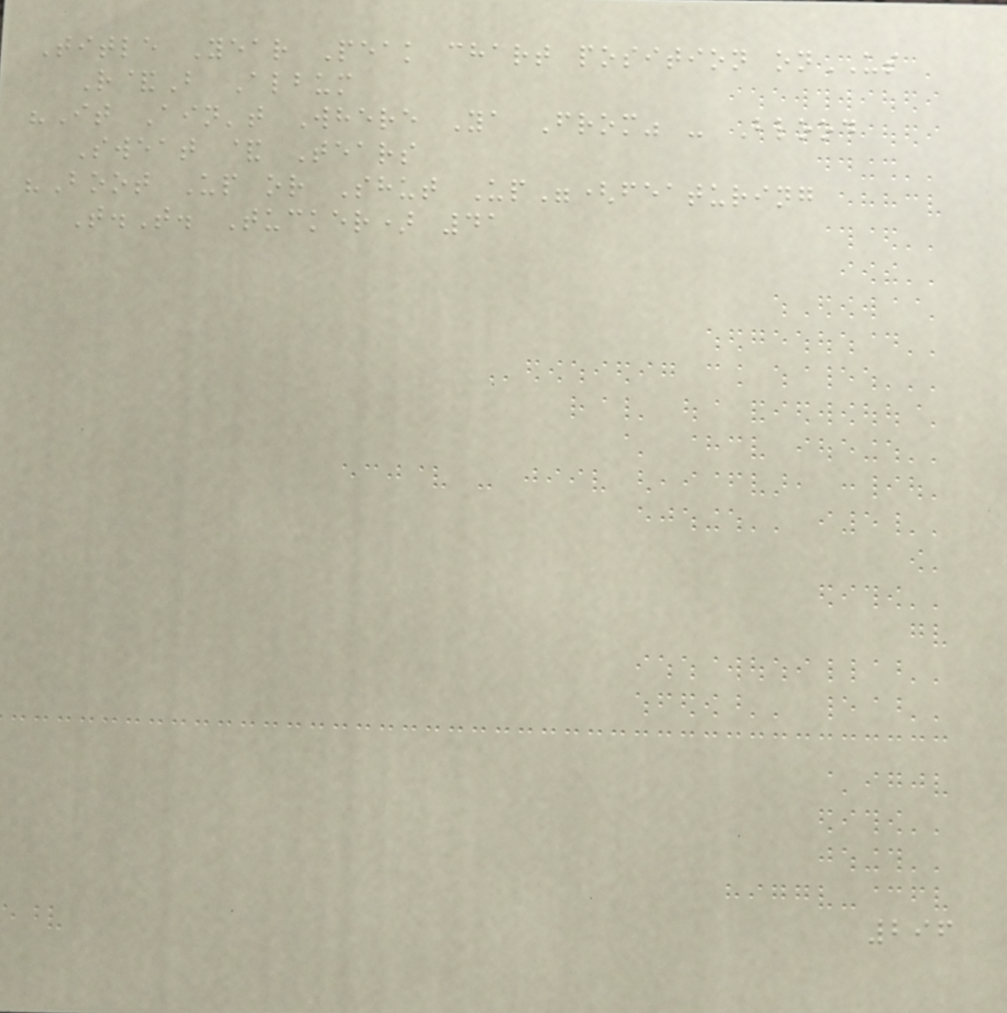Title Year Peak chart position onUS
R&B Album
"It Ain't Where Ya From" - Blood
Sweat & Tears
"Boot Up or Shut Up"(featuring
T.T. Tucker) 41
296
